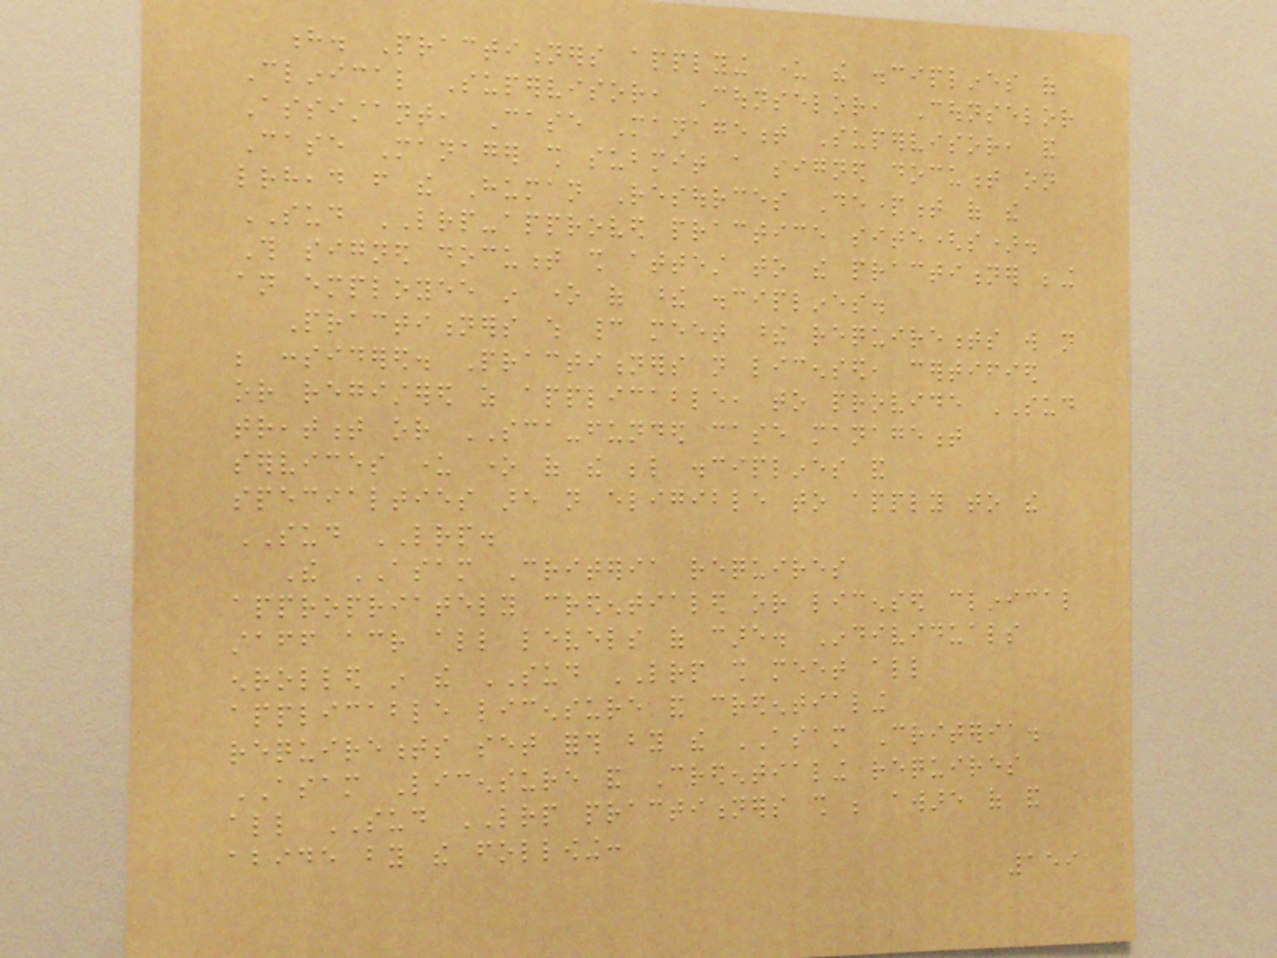h. Practitioners applying under the disciplines of
Clinical Supervisor, Counselor, Counselor
Assistant, Case Management Supervisor, and
Case Manager shall submit a signed document on
letterhead from the Human Resources Department of the
SUD LRP-approved practice site(s).
This signed document shall attest to the practitioner being
an employee in one of these disciplines.
Practitioners which cannot meet these requirements will not
be considered. Practitioners not licensed, certified
or registered as applicable, to provide SUD
treatment or SCA-funded case management
services under one of the below disciplines and
specialties are not eligible to apply to the
SUD LRP.
The ASAM Criteria requires
appropriately credentialed or licensed clinical
staff across all levels of care. Individuals
enrolled in the SUD LRP shall meet all
applicable licensure and credentialing
requirements set forth by the ASAM Criteria.
ASAM Licensure and Credentialing requires
all SUD LRP practitioners shall be aware of and
abide by the following:
159
